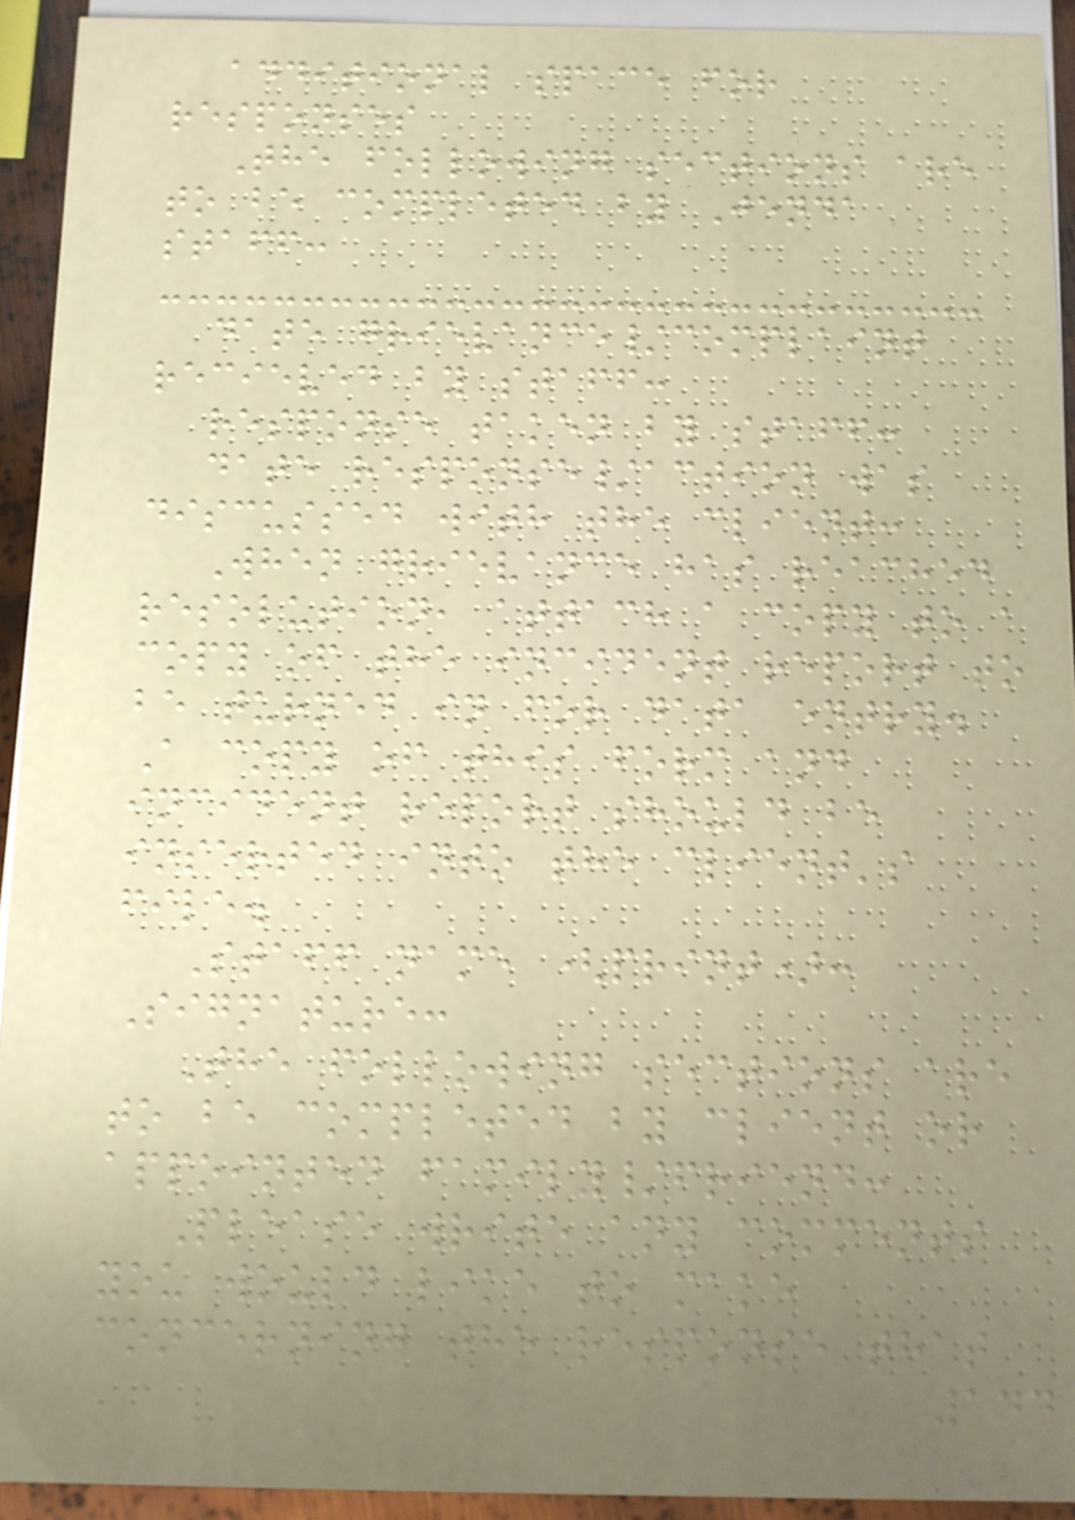additional space for
responses
The following sections are
to be completed by Jenda
staff:
date grievance/complaint
recieved by staff:
response taken by staff:
date response/action was
discussed with the client:
When grievance has reached
resolution, attach a copy to a
copy of the incident report to
be turned in for data entry.
A copy of this form and
incident report should be
inserted into the client's
file.
Staff name (print):
Signature:
The following sections are
to be completed by client or
appointed family/friend:
Please write any comments
you would like to make
concerning the response that
144
